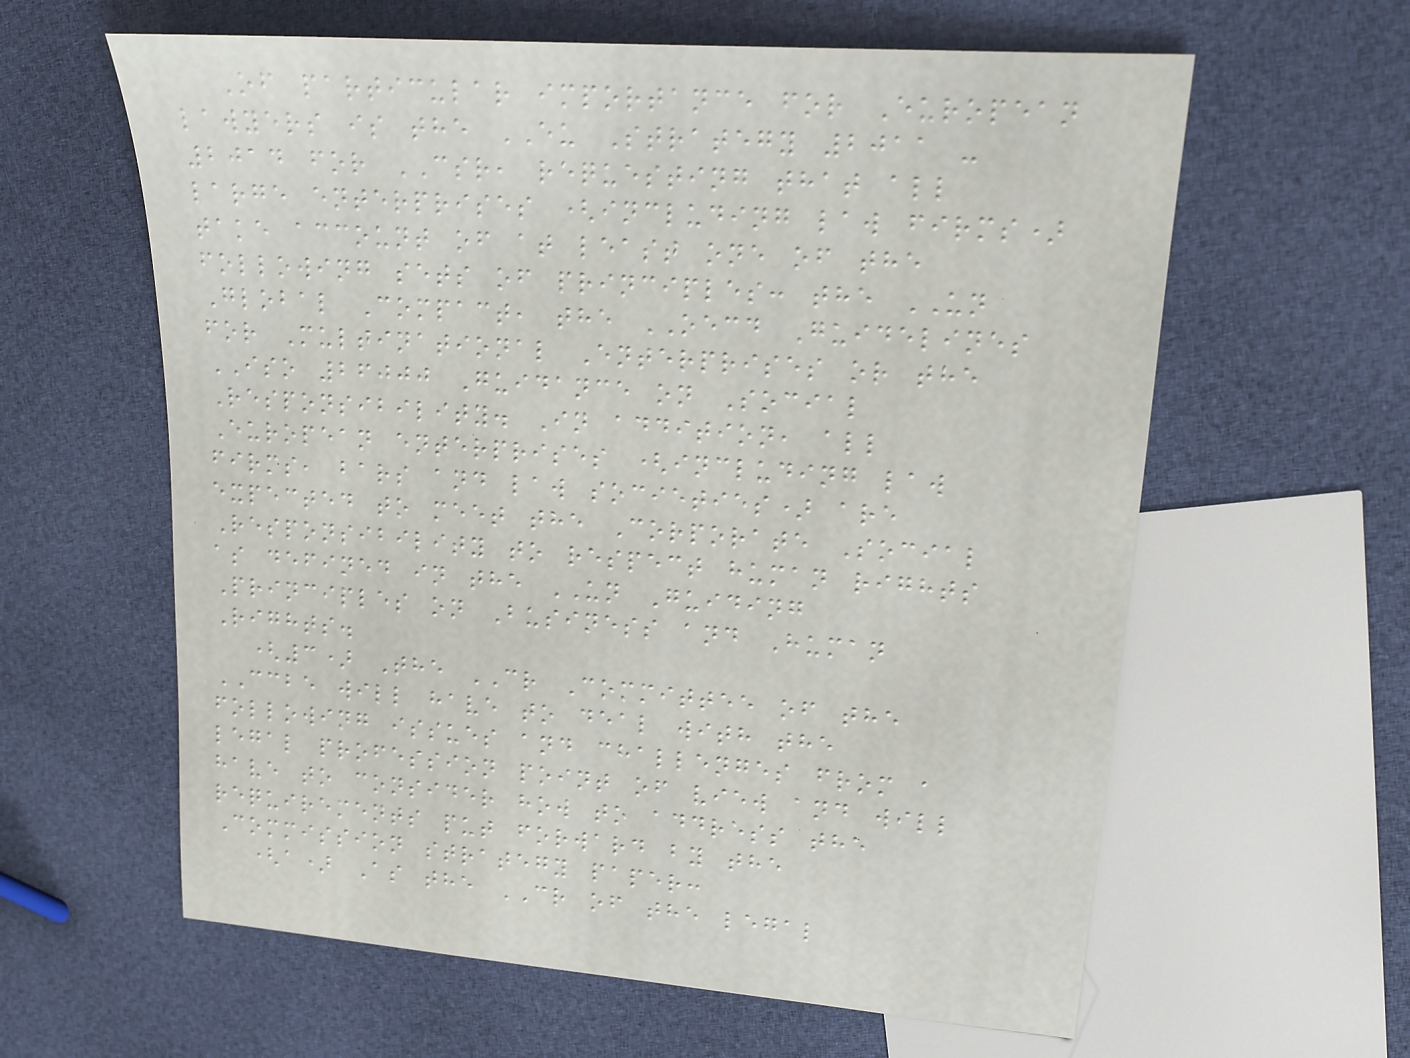Of particular importance for European
lawyers is the EU Strategy 2011 -
2014 for CSR, requesting that all
large enterprises (including law firms)
take account of at least one of the
following sets of principles: the UN
Global Compact, the OECD Guidelines
for Multinational Enterprises or the
ISO 26000 Guidance on Social
Responsibility. In addition, all
European enterprises (including law
firms, bars and law societies) are
expected to meet the Corporate Social
Responsibility to respect human rights
as defined in the UN Guiding
Principles on Business and Human
Rights.
(3) The CR Committee of the
CCBE will have to deal with the
following issues and challenges from a
legal profession point of view and will
have to consider how to address the
requirements put forward by the
Commission strategy paper:
(a) As the CR of the legal
